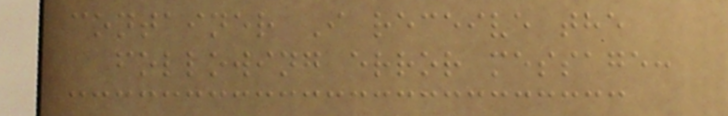container I receive the
following error message:
